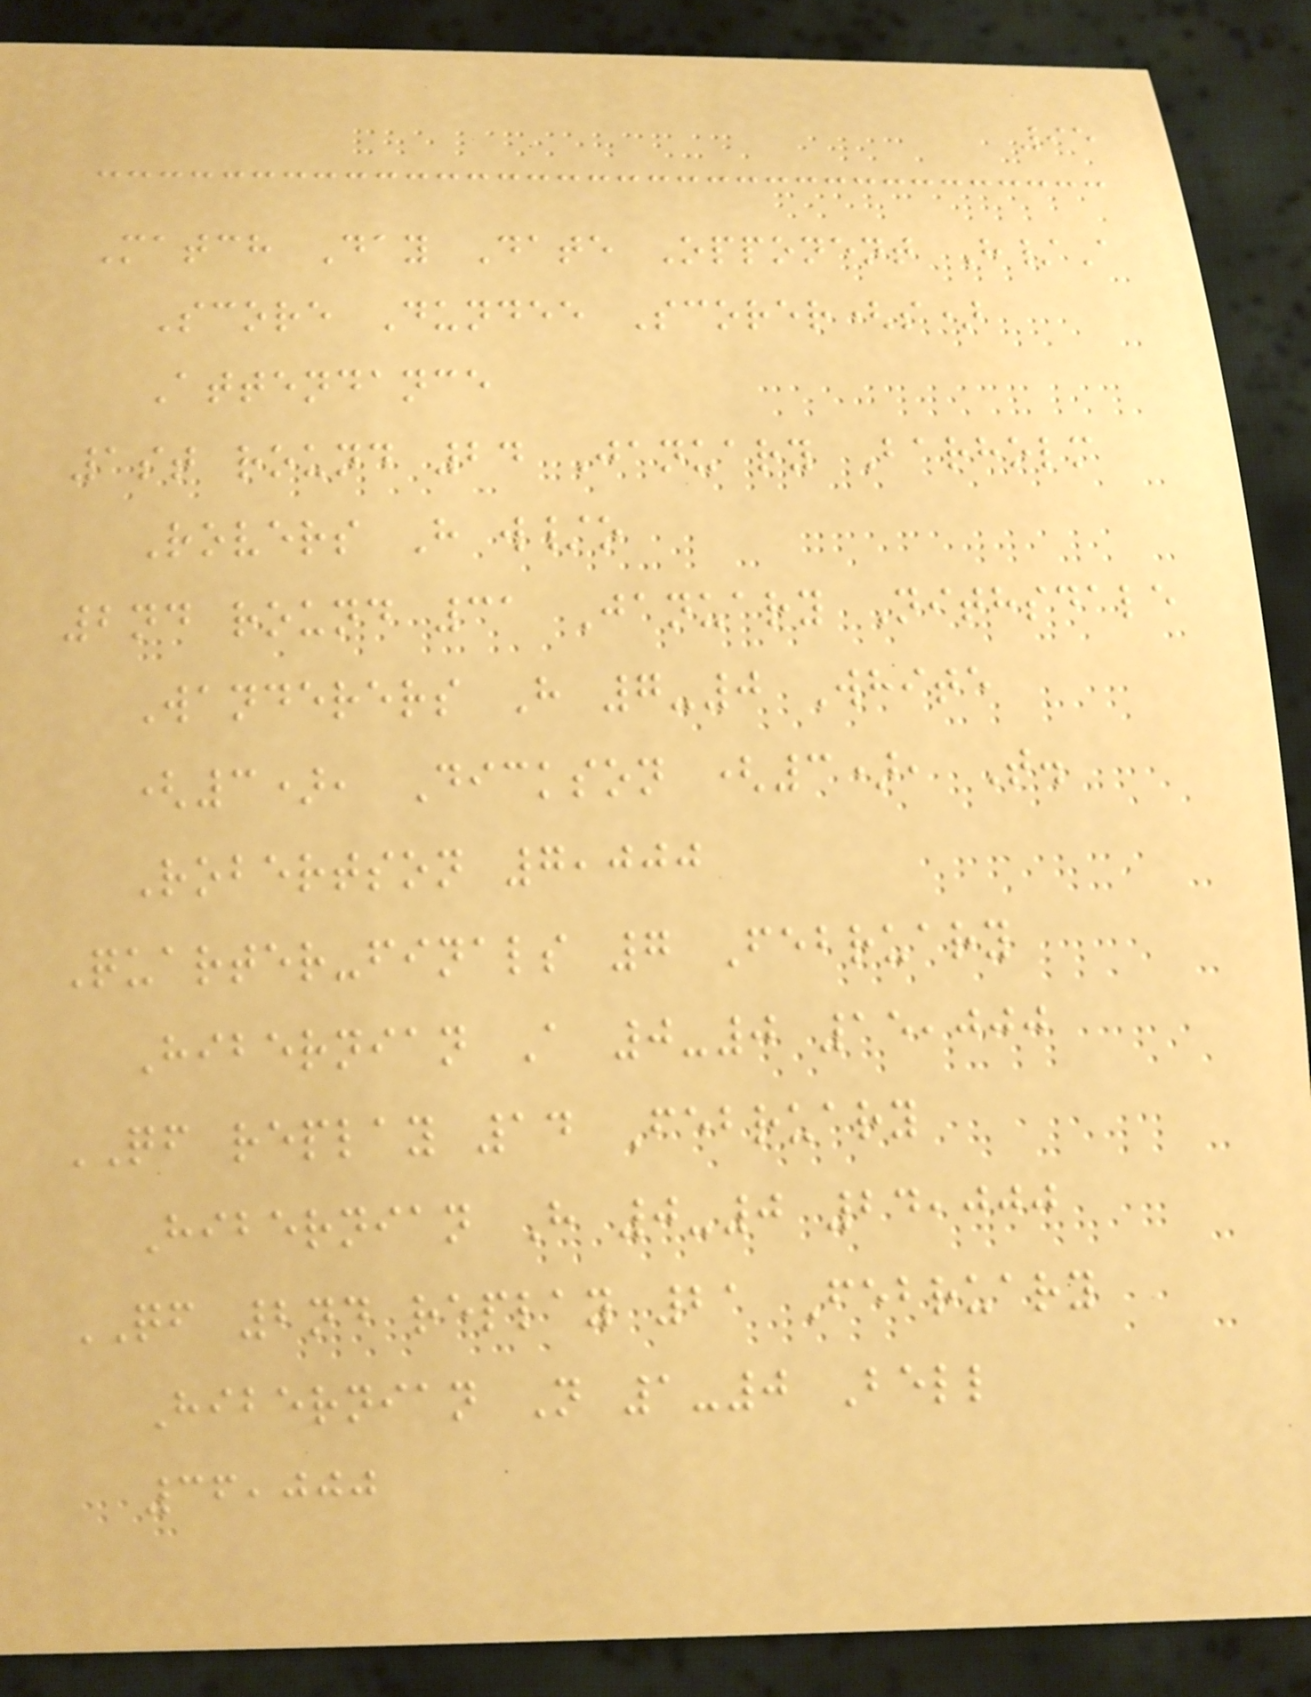95
Match Day Date Opponent H/A
Score Dundee Scorer(s)
Attendance
1st round 24 January Barholm
Rovers H w/o
2nd round 31 January Nithsdale
Wanderers H 7-0 White
(3), Dickson (3), T.
Robertson 7,000
Quarter-finals 7 February
Hibernian A 0-0 15,000
QF replay 14 February
Hibernian H 0-0 24,000
QF 2nd replay 21 February
Hibernian N 1-0 Bell
36,000
